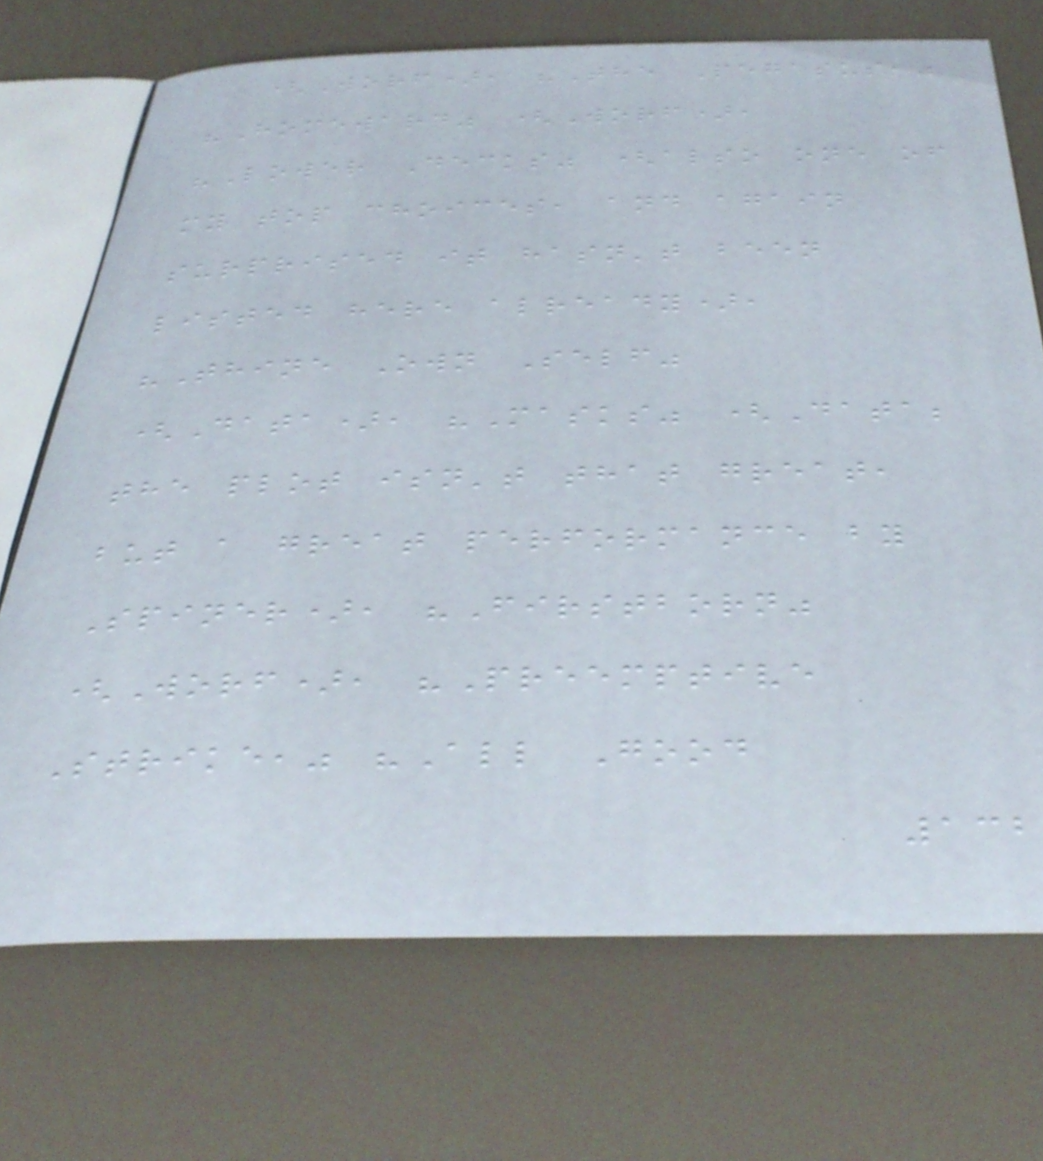(Worf), "The Pegasus,"
"Homeward" (Worf),
"Lower Decks" (also one of
my top choices, and again
surprised it hasn't been
listed here already),
"Thine Own Self"
(Data), "Masks" (Data;
the plot isn't that great,
but a great performance by
Spiner), "Firstborn"
(Worf), "Preemptive
Strike," "All Good
132
